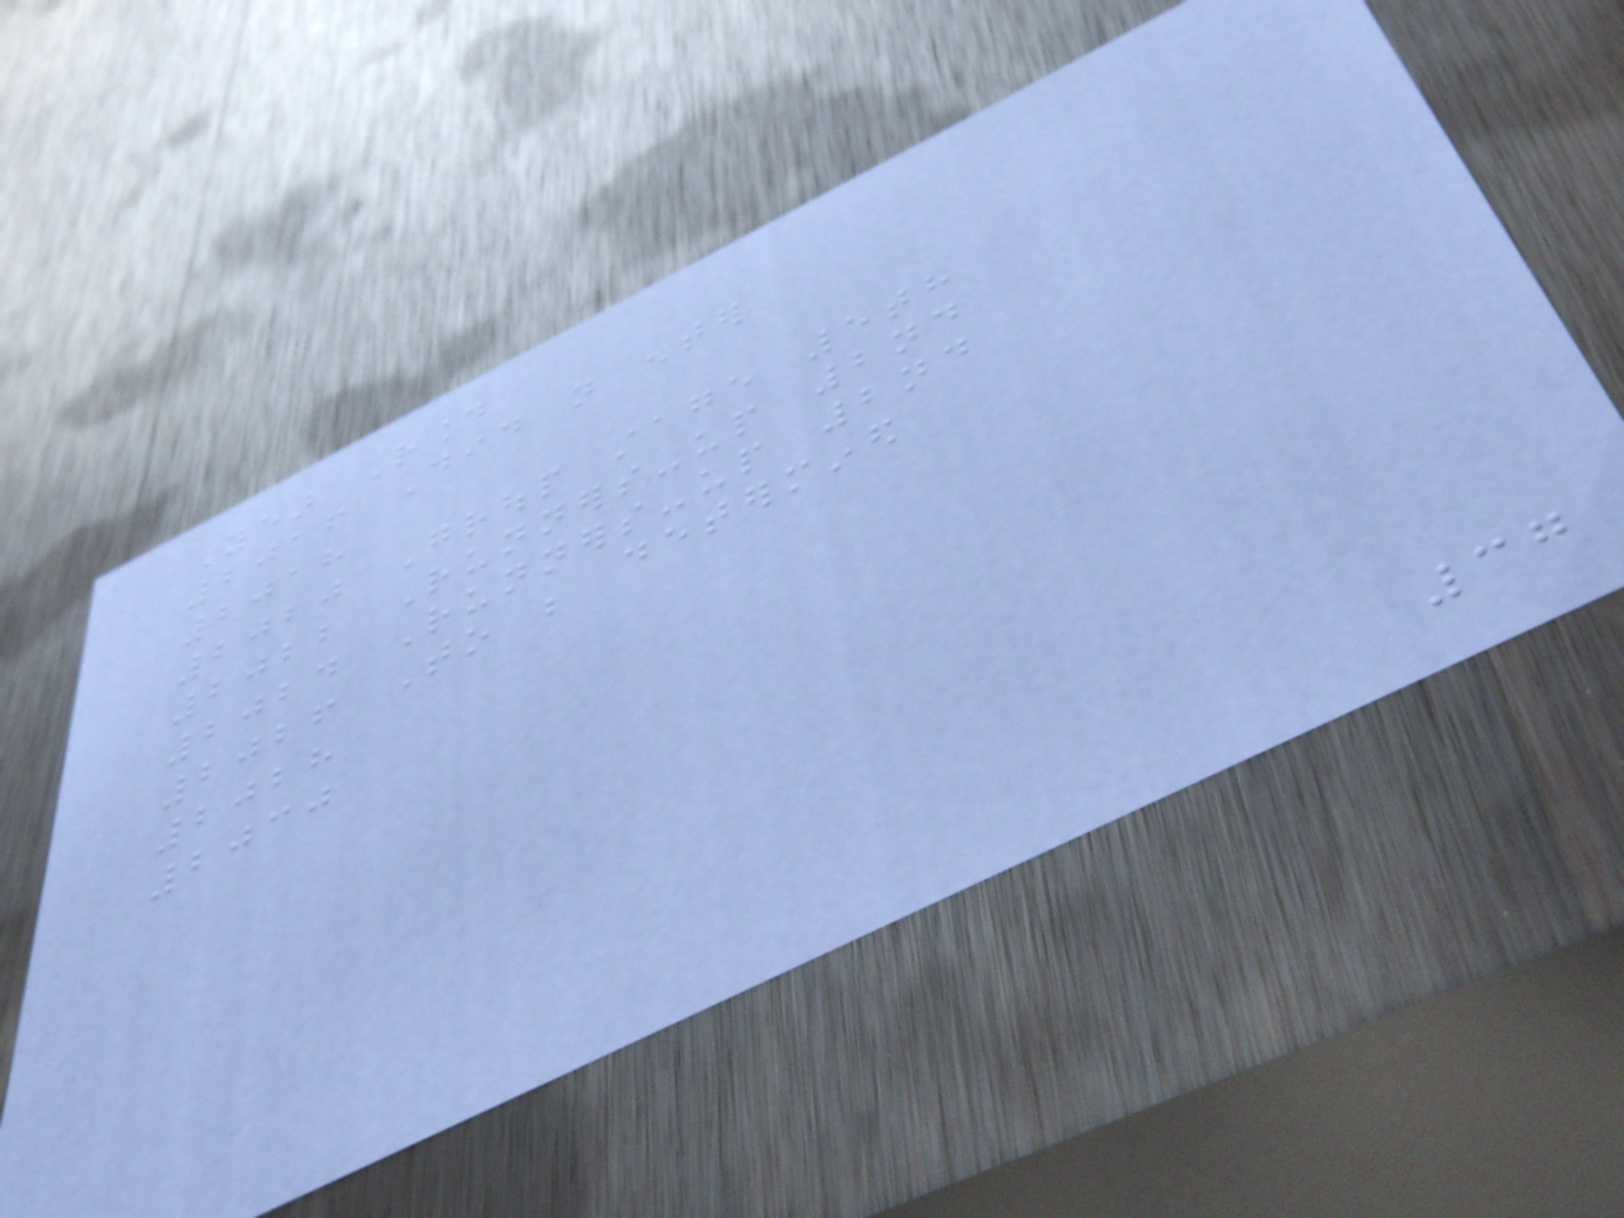Year Round
2016 Did not enter
2018
2020 Group stage 5th
2022 Runners-up 2nd
2024 Runners-up 2nd
2026 To be determined
2028
2030
37
